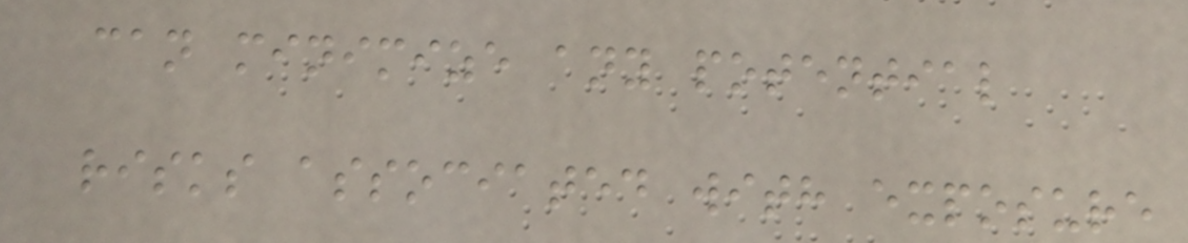can minimize any potential
risks associated with exposure
